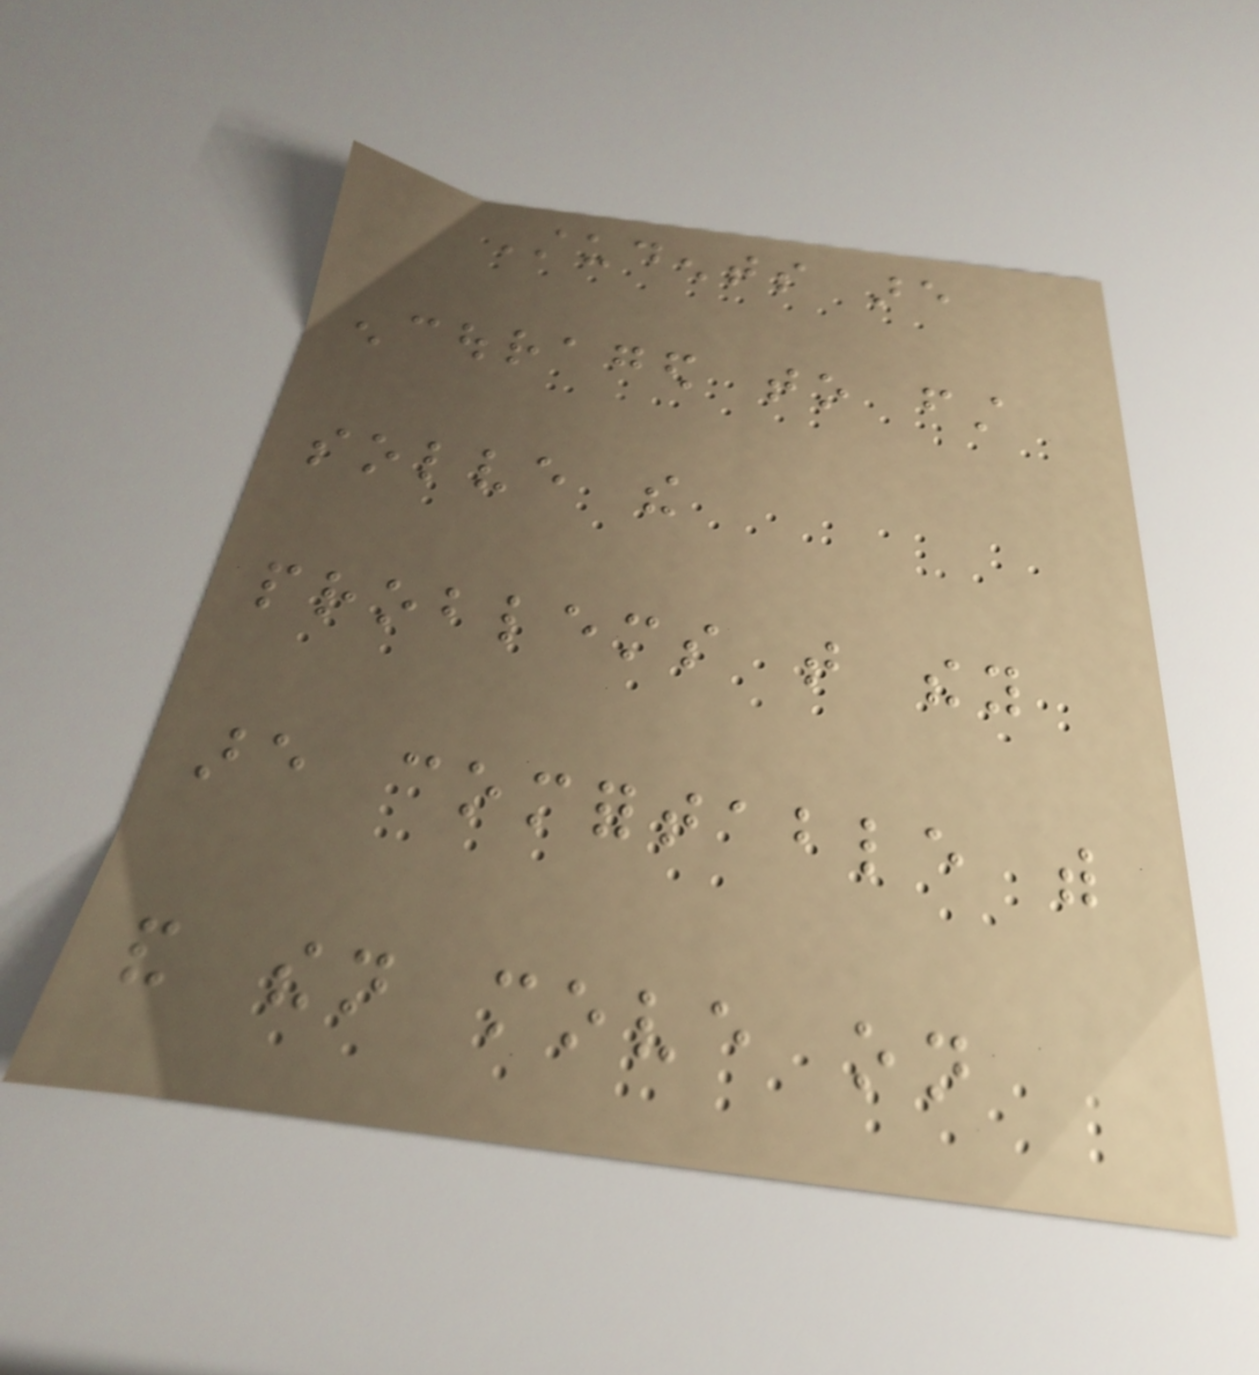Students are
encouraged to first
solve the
problems that they
are comfortable with
and then move on
